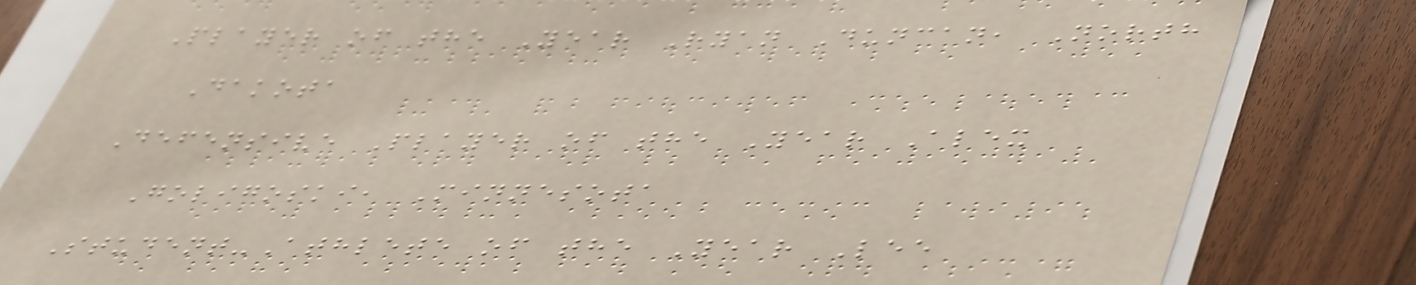Player of the Year Ryan Duncan, North
Dakota
Defensive Player of the Year Alex
Goligoski, Minnesota
Student-Athlete of the Year Lee
